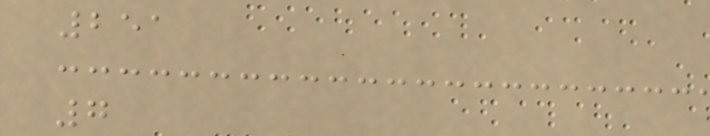251
7
